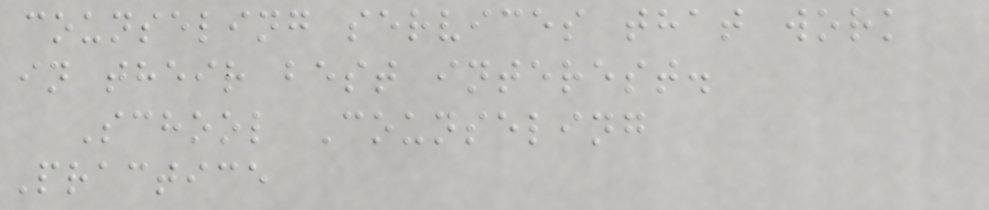counseling services that work
in their best interest.
School Counseling
Practice
